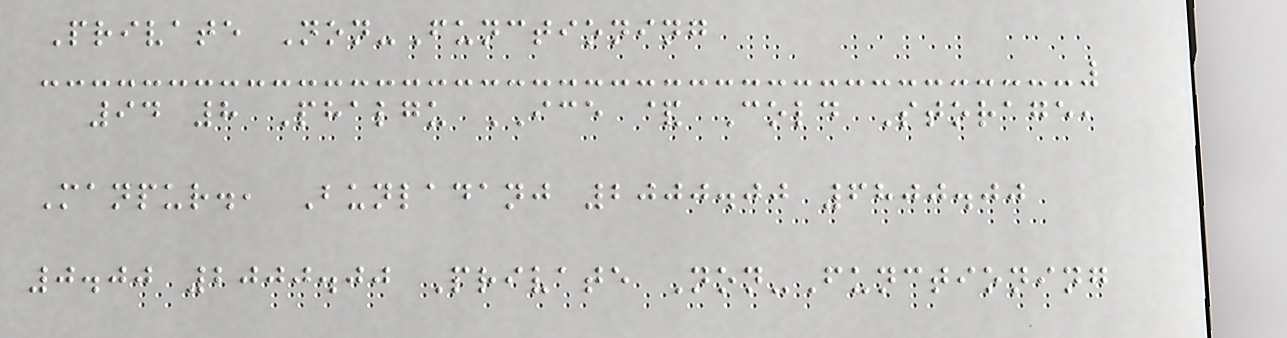Private Non-Functioning
94 8 Phalgu ICE & Cold Storage,
Manpur., Bunladanj 2000.00 6800.00
0.00 2000.00 Private Non-Functioning
